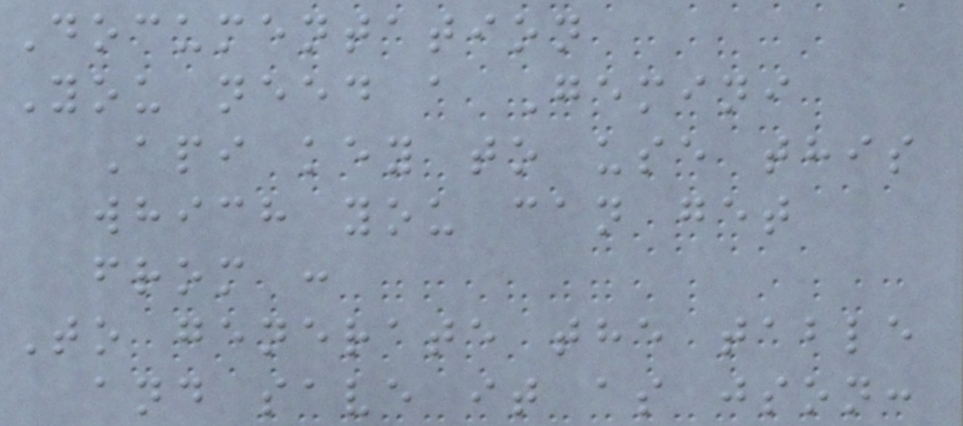Documentation
You need a Gemini
Api key to use this
which you can get
from :
To generate the table
and save it as json:
